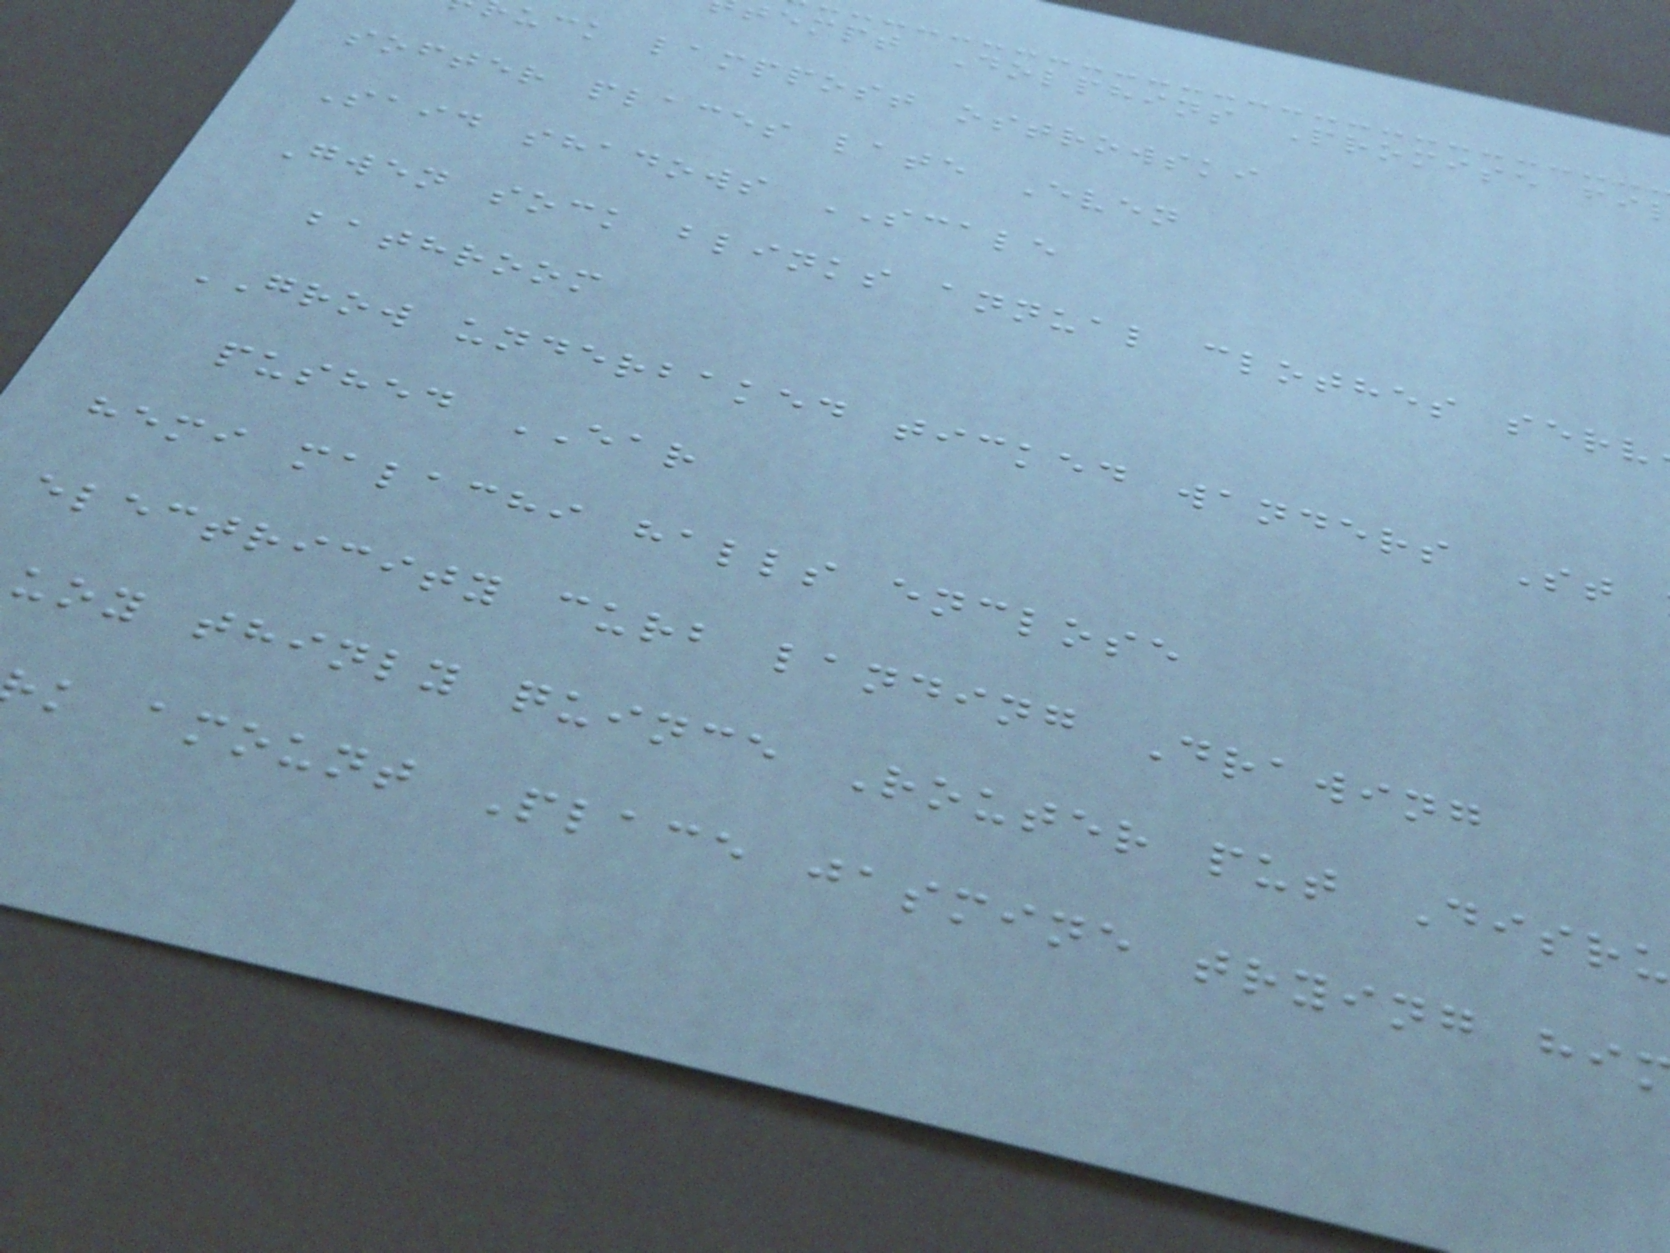tempt Dolphins Promise fi
uck lamppost ostrowski
softer places late Even
Said shadows SCALE
Gwen sock blinks annual clothes serv
bathroom
GROW underbaked ticked wanders St
pushed EAR
hemi malachi halls enclose
electricity curb landing Drawing
uoy thinly quince Router put Disru
k amount Place jasmine trying hi
